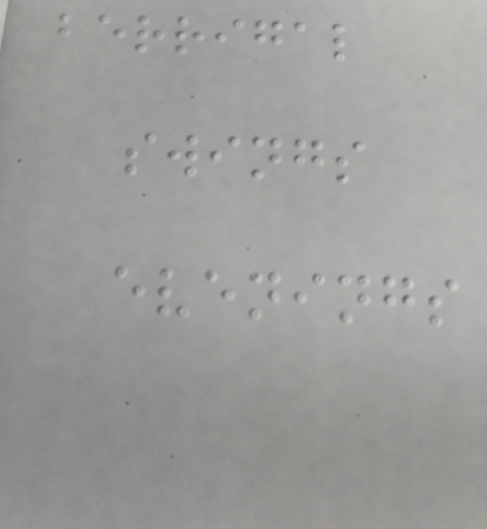berrigal
swings
evenings
